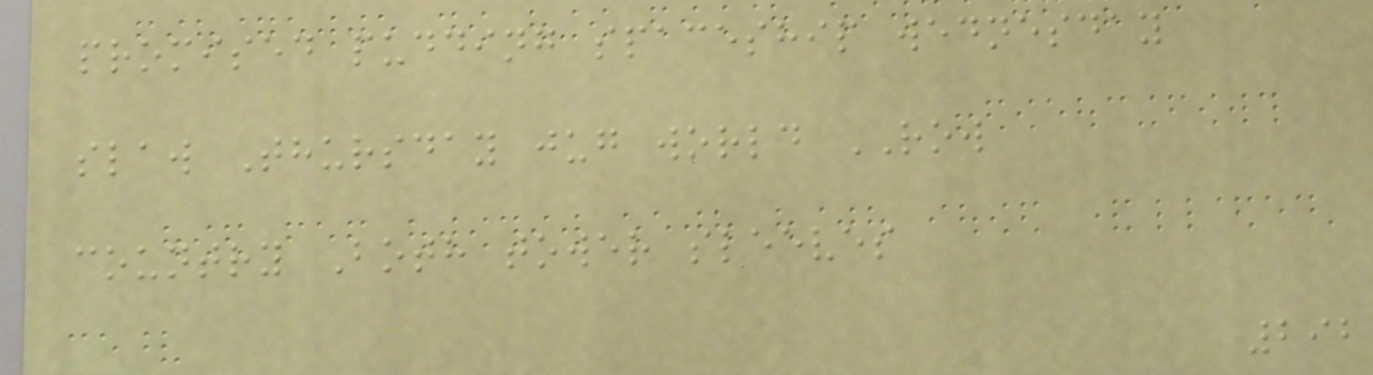promised pudding spaceship wednesday
slaw Thursday jug world ROW
country Both tower sleeves
292
